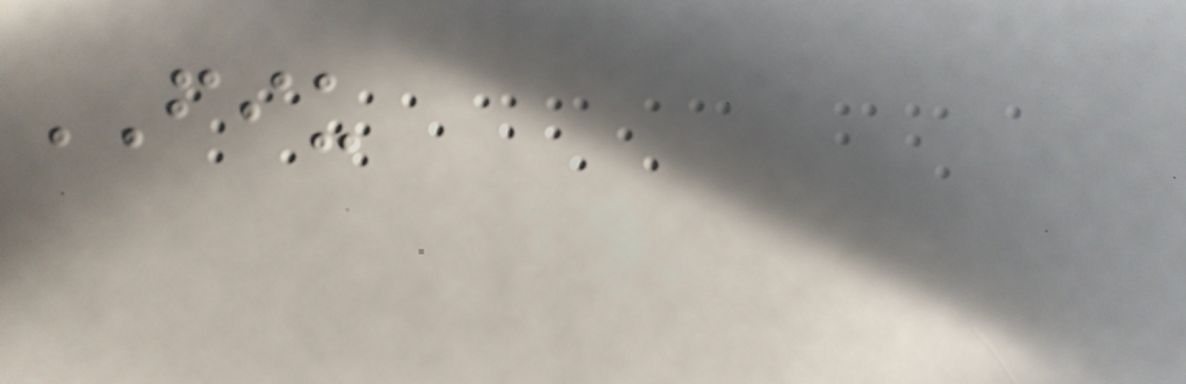FIU
